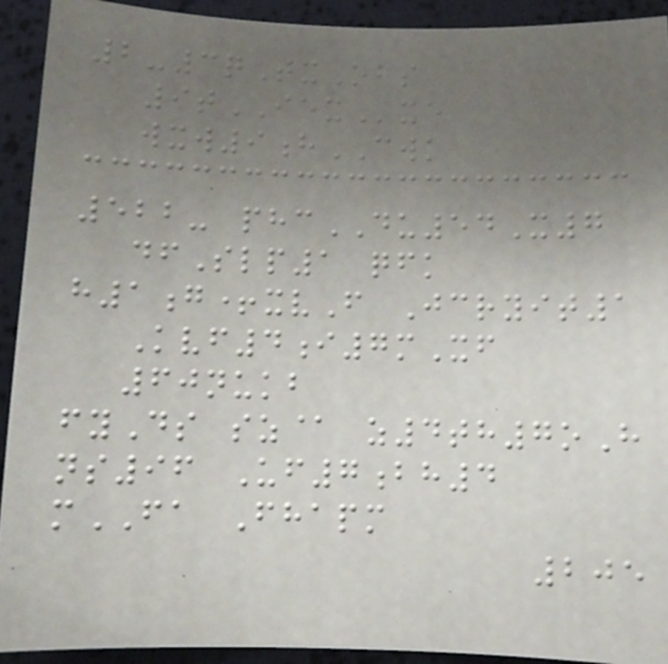2-3qTxObs
9tIEXxe
wxw9hCWK
522- phcDU54X7
dfSlp1 qfk
h1g+xvF Jcryit1
Kvf4i7mXf
60nukb
fyDs sz@ z4th7oH
ns96 Uf7bh4
mFA Fhapm
205
